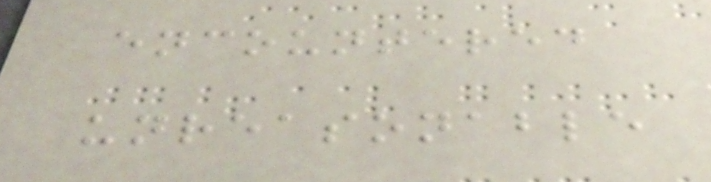encountered
unreasonable
